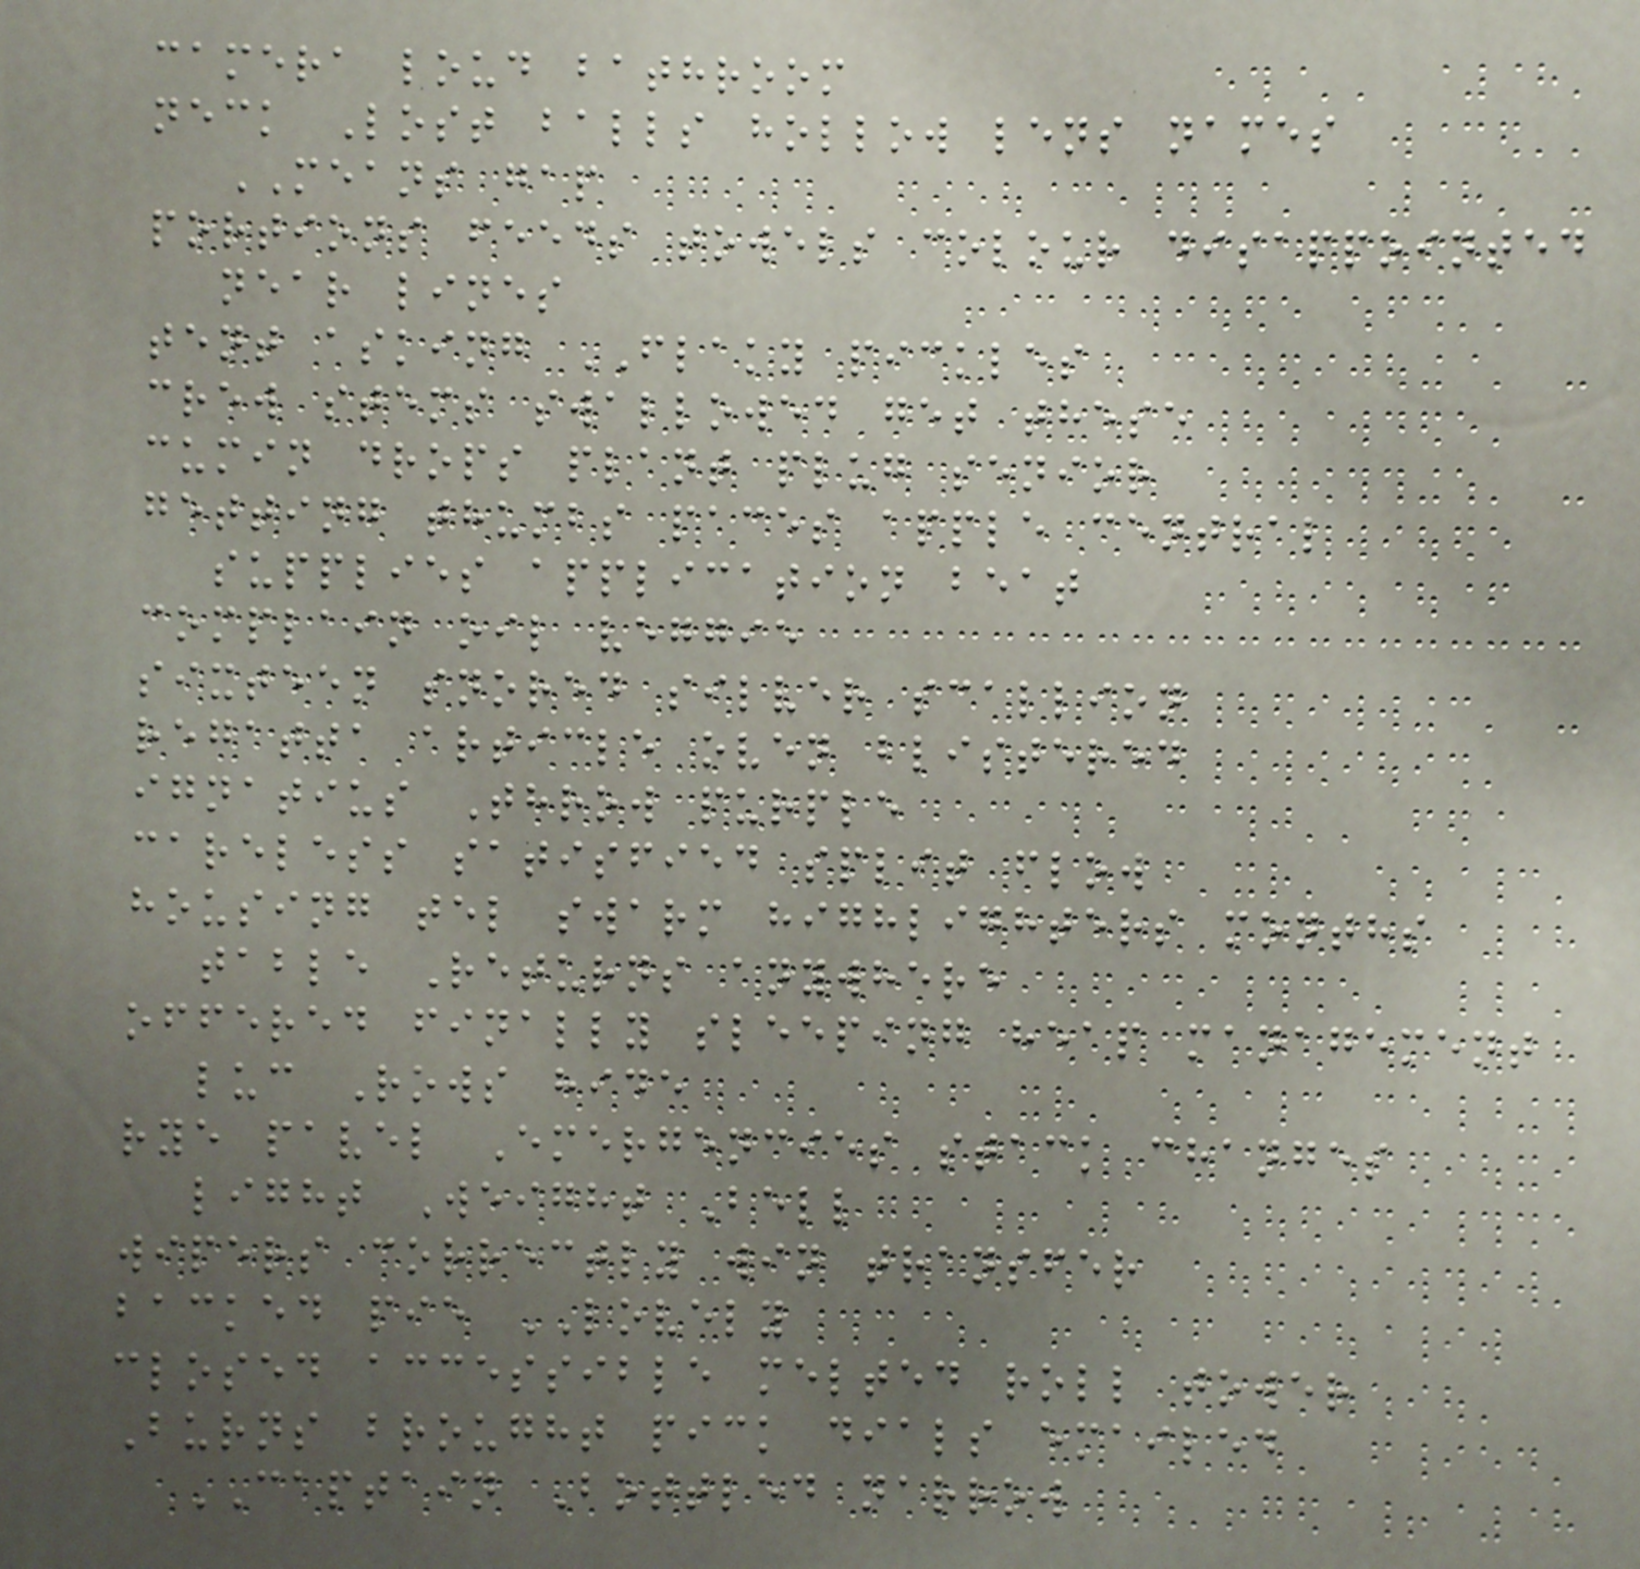camera loud bathroom
neck Lost balls hollow lens names
MEANS gap
portions feeds towels colour disappointed
near lines
tent asking FLAKY pickles
crew stems swallowed get these
cumin drops plant plug senior
getting thumbs paces apple central
supplies application beat
complain oil veggie
sixteen snored silver scallion
regatta article oven blistered
ignatius Throw purple
careless satisfied split flow
housing tel swarm highlighters months
table Returns anywhere
offered finally sleeping heap management
luc Rows hide
rye pavel Emergencies stack changes
light Weight Bell
wipers correctly win transfer
backed pie LOVELY
closed accessible melted roll tower
Burns brought pick dials emailed
CAPTAIN Bottled narrow
